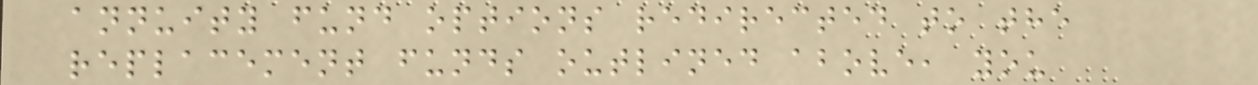annuity fund options redirected to the
replacement funds outlined above, you
